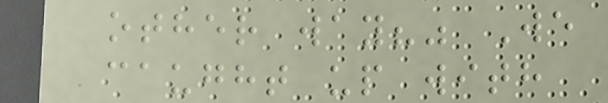other way?" We
caught up with
